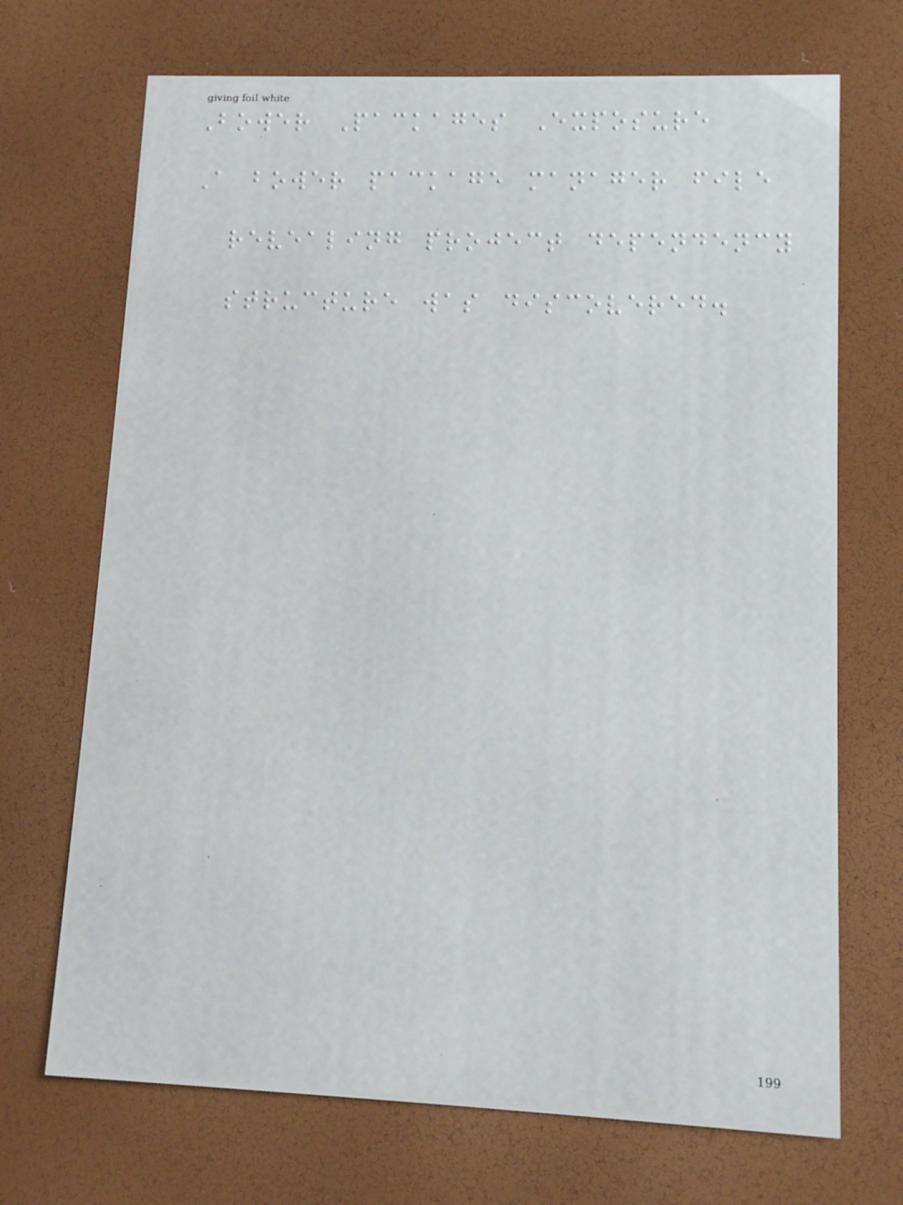Bower Packages Exposure
A bower package manager file
revealing project dependency
structure was discovered.
